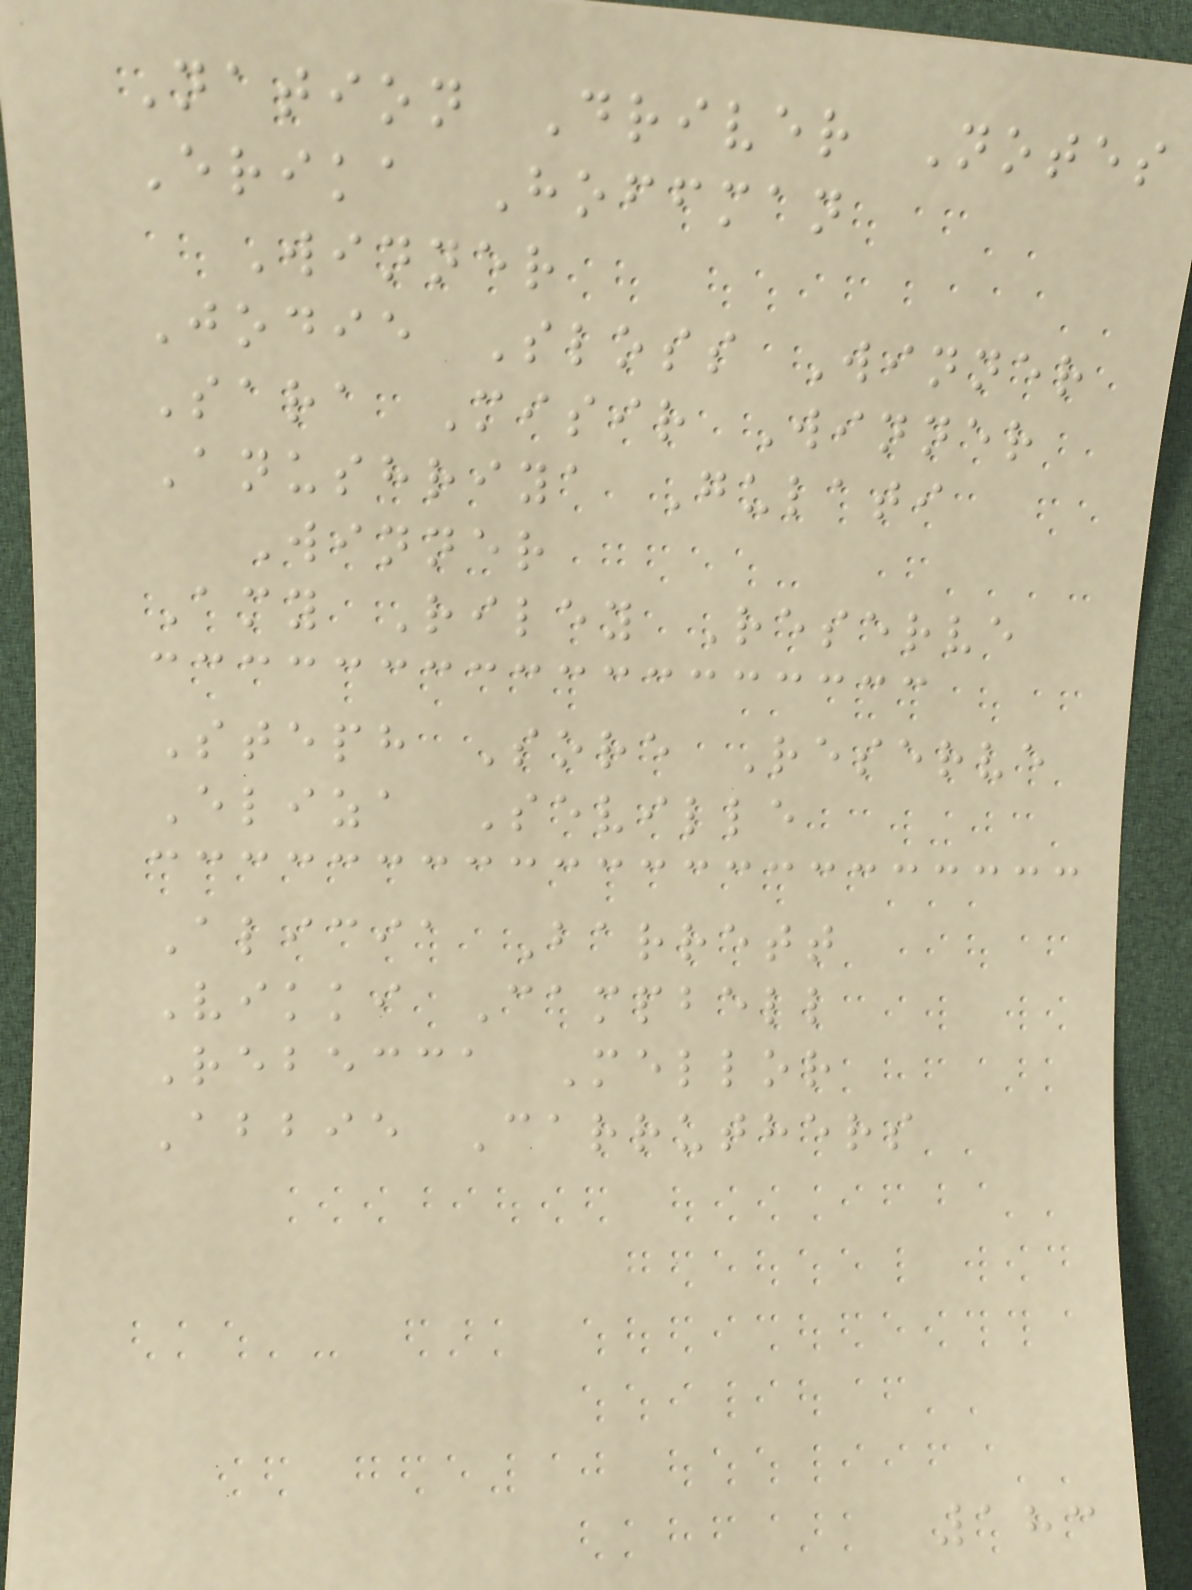Nation Driver Notes
Erika Hoffman
Winner
Jodie Sloss Winner
Sara Misir Winner
Anushriya Gulati
Winner
Amy Riley Reserve
Steph Sore Reserve
Eliza Seville
Alicia Barrett
Vikki Campbell
Rebecca Mellor
Abbie Carruthers
183
